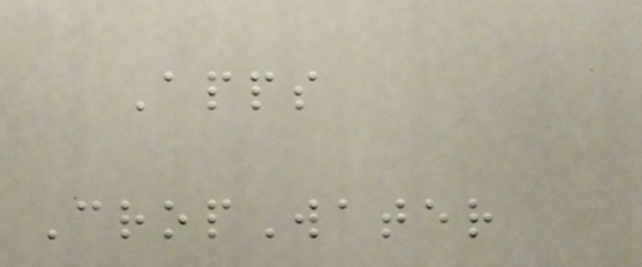Apps
CropWater
